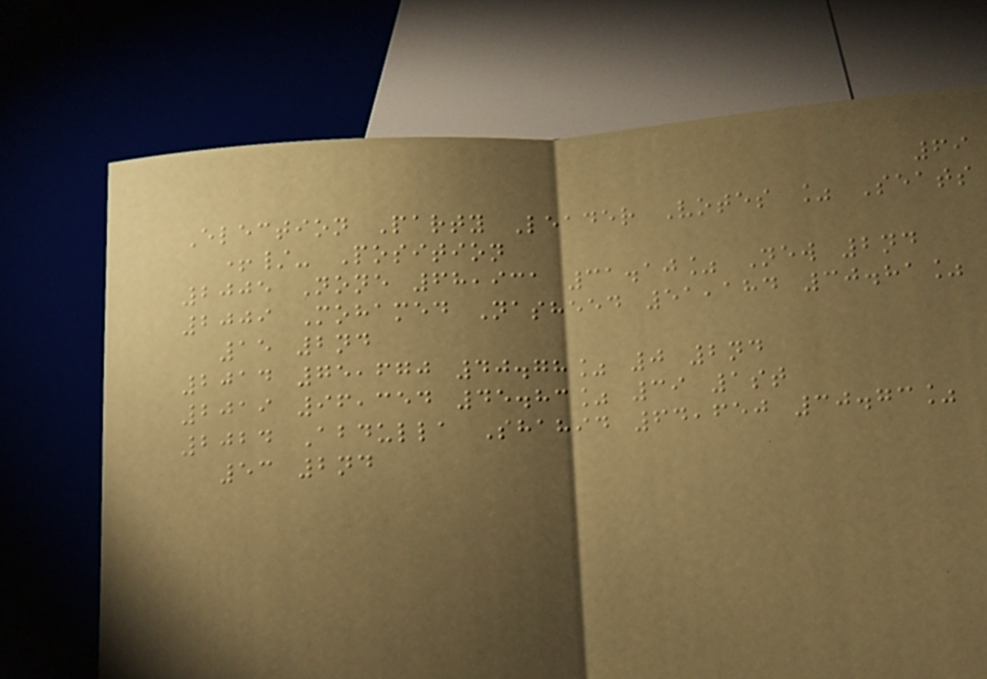69
Election Party Leader Votes % Seats
+/- Position
2005 None 68,931 31.10% New 2nd
2009 Mohamed Nasheed 51,184 30.81%
15 2nd
2014 75,670 40.78% 0 2nd
2019 96,354 45.83% 39 1st
2024 Abdulla Shahid 64,650 30.73%
53 2nd
